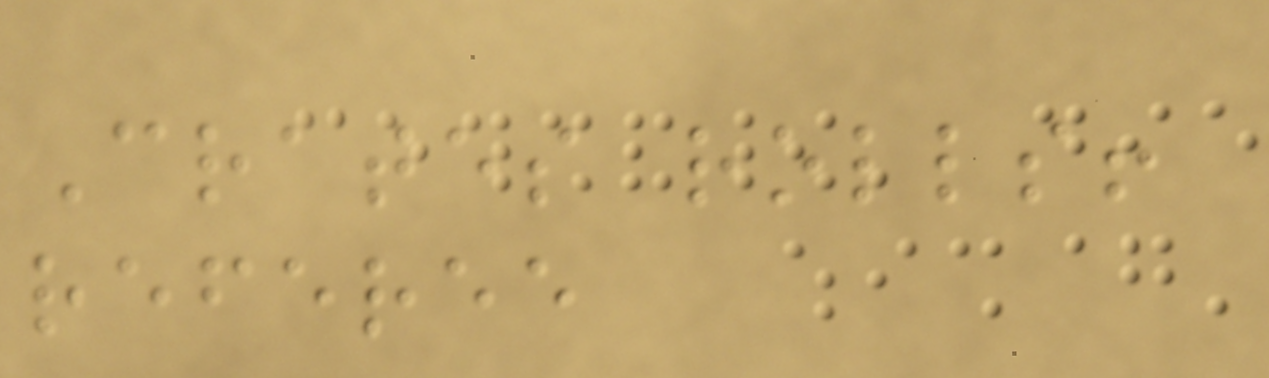Crates rolls!
referee
